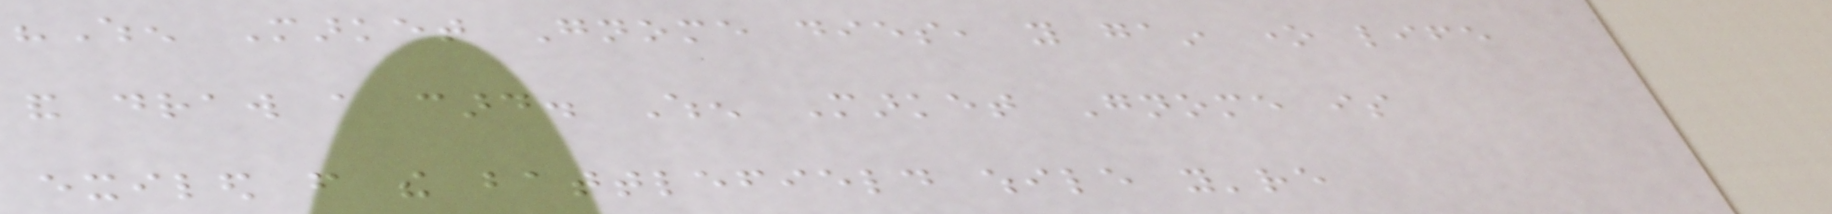"When Market Gnome dies, you gain one life
and draw a card. When Market Gnome is
exiled from the battlefield while you're
